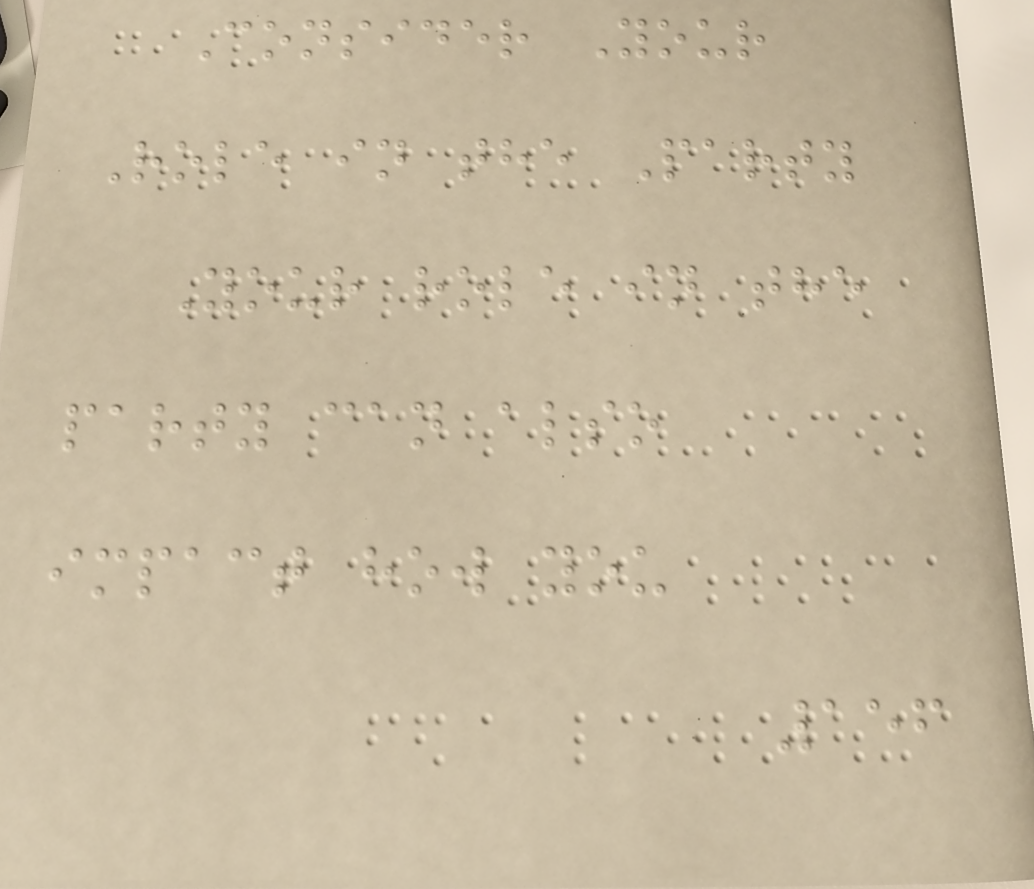Consider Your
Role in the Party
Your role in the
party can also
impact how you
156
